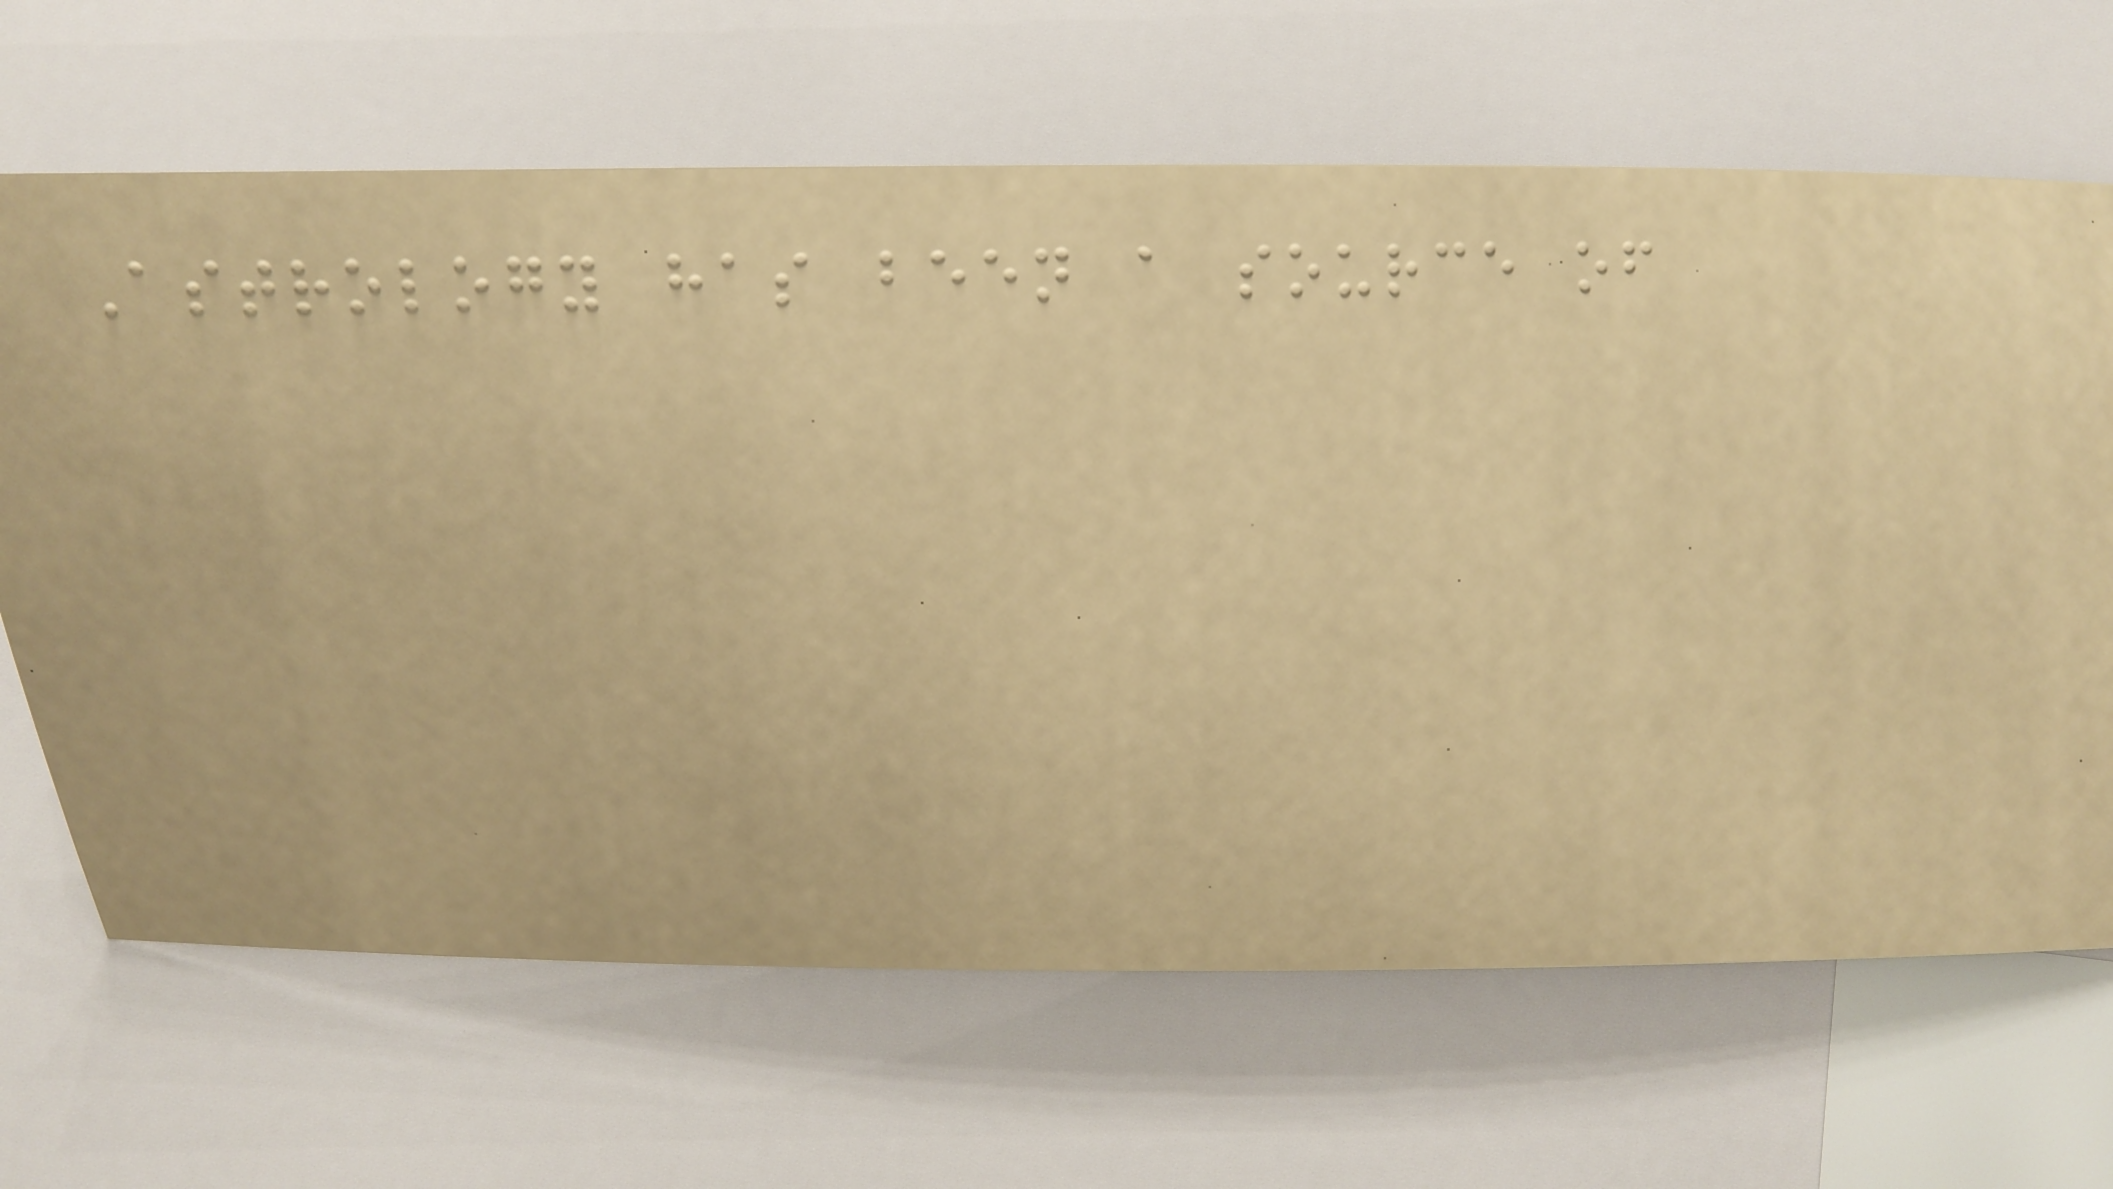Astrology has been a source of
